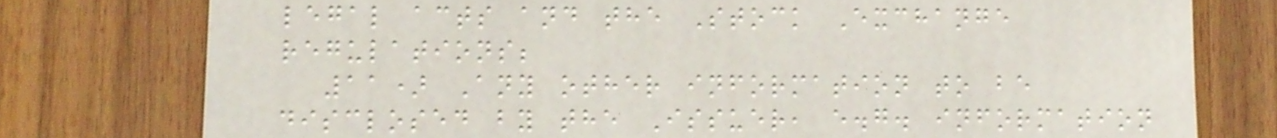legal acts and the Stock Exchange
regulations;
11) Any other information to be
disclosed by the Issuer, e.g. information
